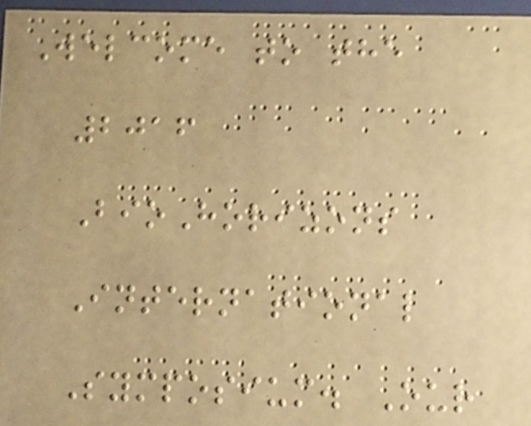Welcome to the
2016
BioHorizons
International
Symposium. Our
